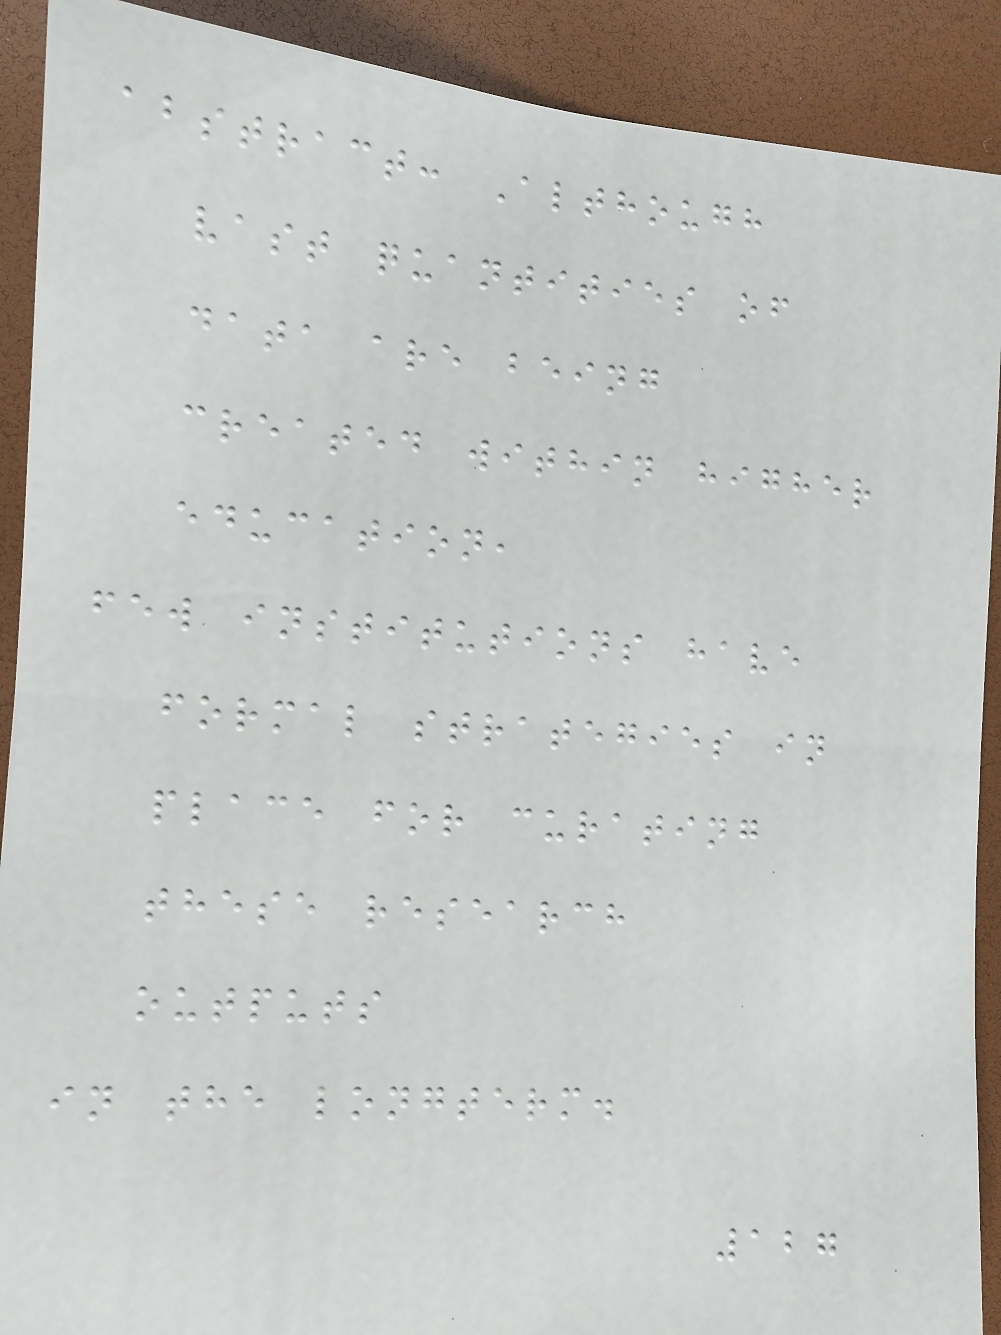abstract: Although
vast quantities of
data are being
created within higher
education,
few institutions have
formal strategies in
place for curating
these research
outputs
in the longterm.
127
